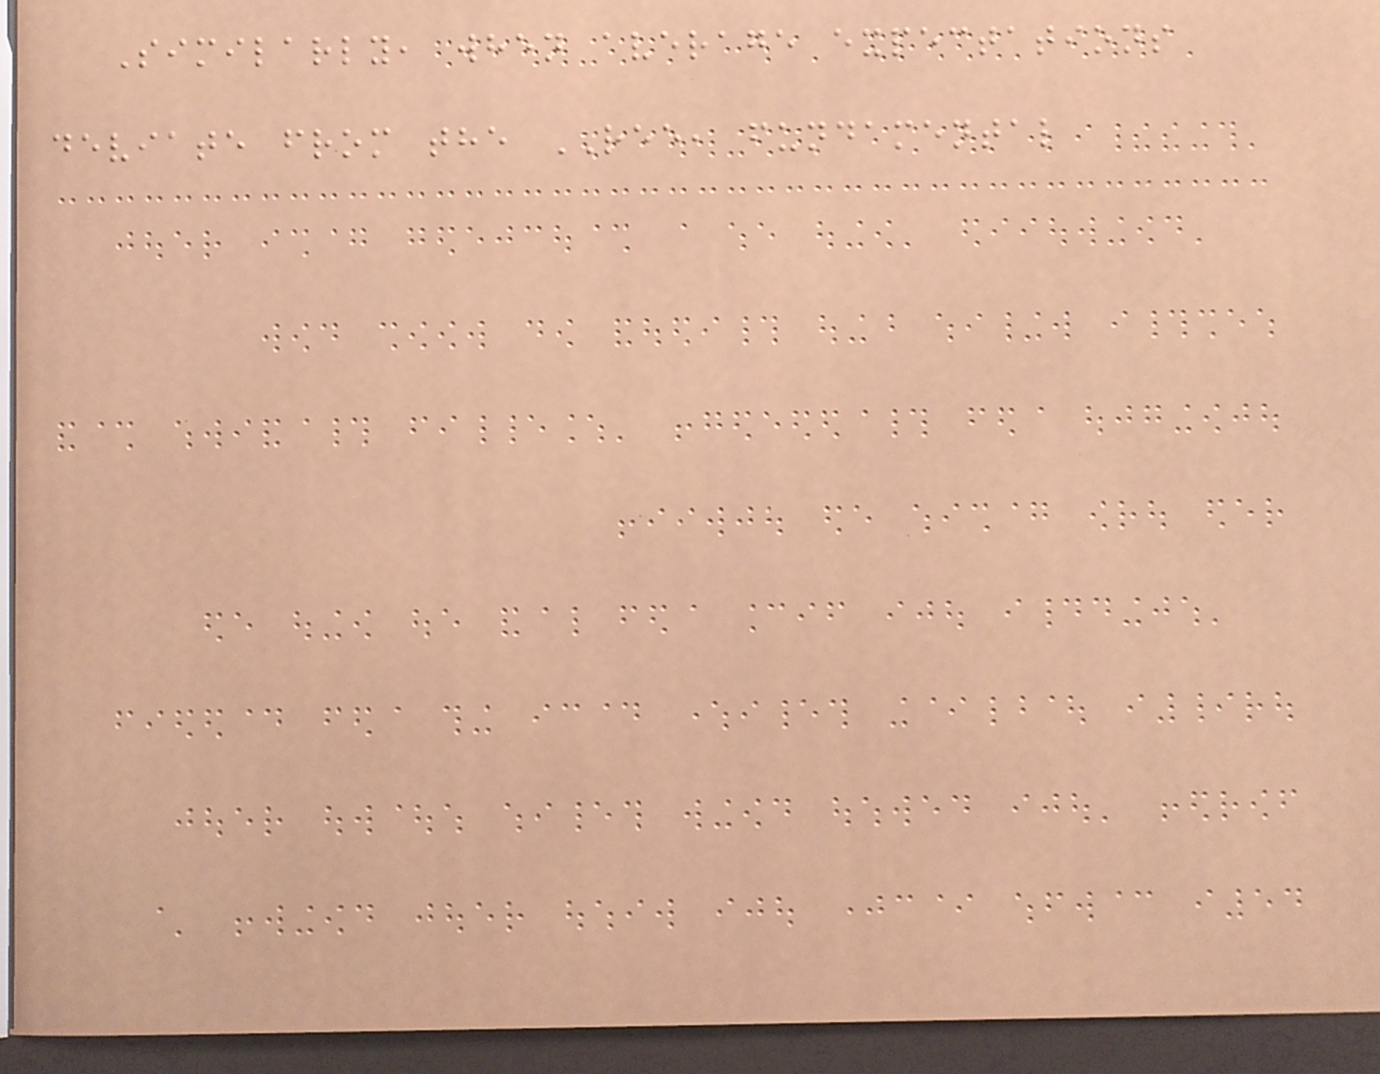Similarly, when average expectations
deviate from the REE, fundamental
